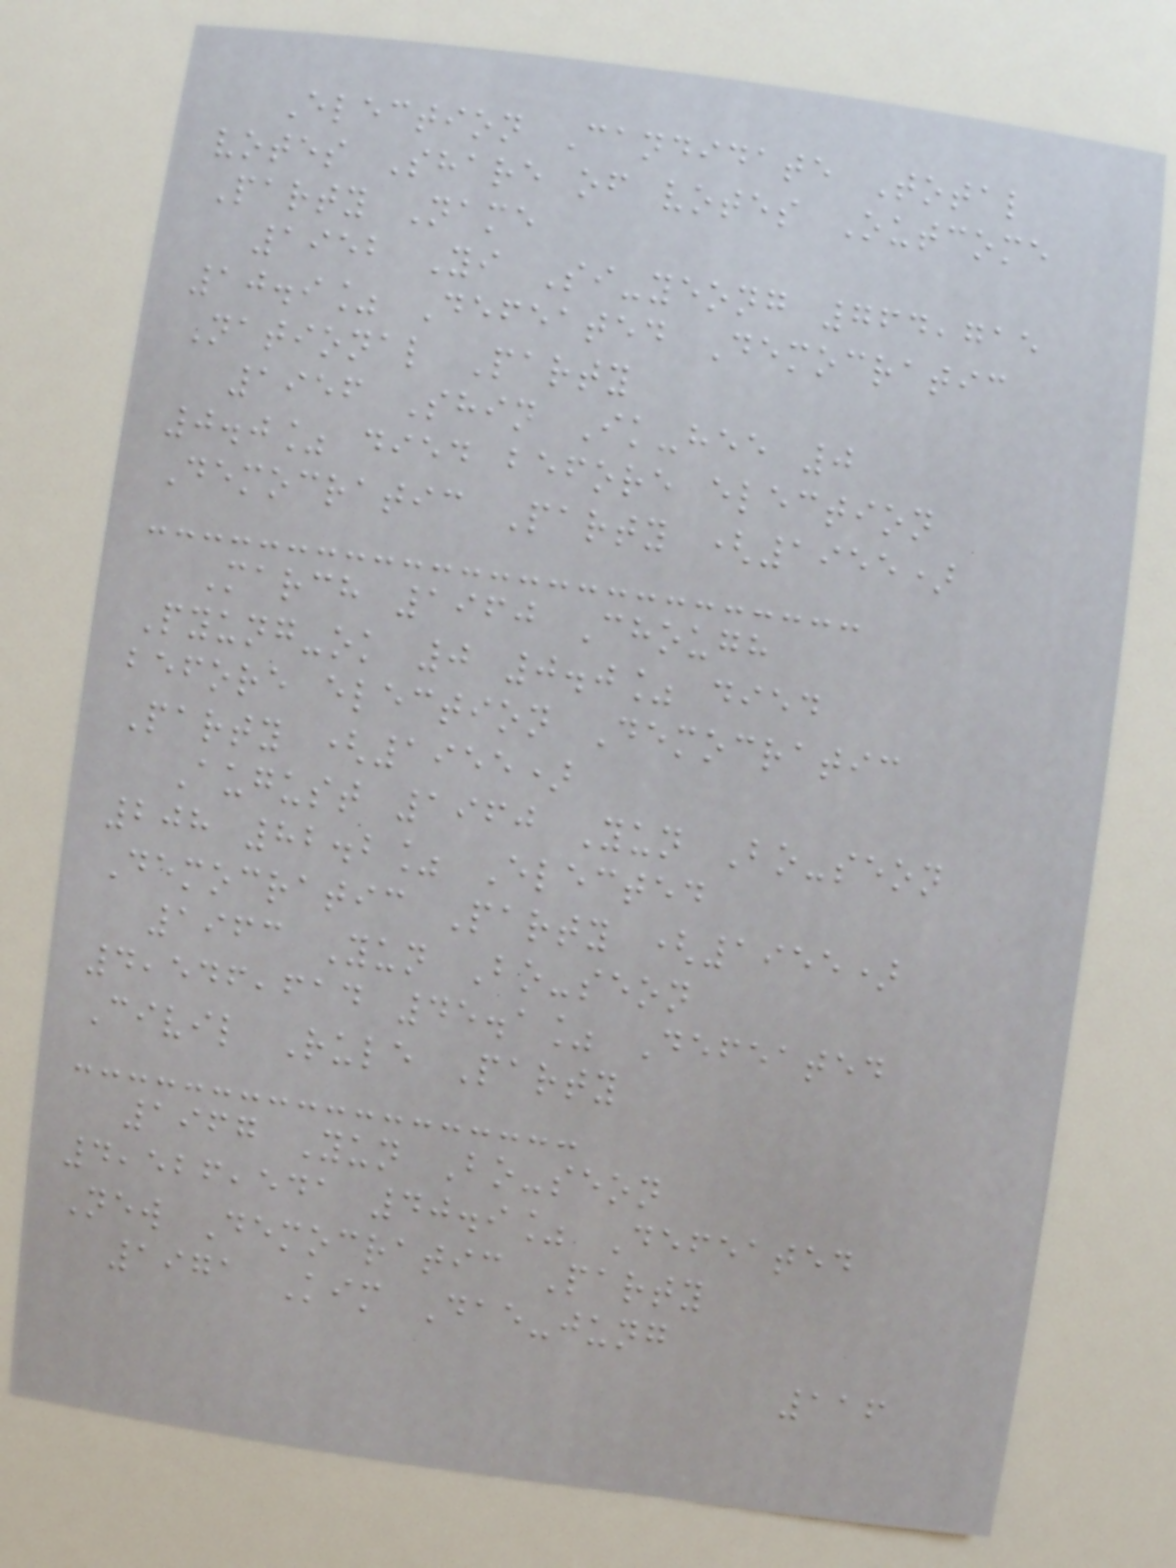Election Candidate Total
votes Share of votes Outcome
Party Name
1952 Yi Si-yeong 764,715
10.9% Defeated Democratic
National Party
1956 Shin Ik-hee 0
0.0% died before election
Democratic Party (1955)
March 1960 Chough
Pyung-ok 0 0.0% died
before election Democratic
Party (1955)
August 1960 Yun Bo-seon
208 82.2% Elected
Democratic Party (1955)
1963 Yun Bo-seon
4,546,614 45.1% Defeated
Civil Rule Party
1967 Yun Bo-seon
4,526,541 40.9% Defeated
New Democratic Party
1971 Kim Dae-jung
116
